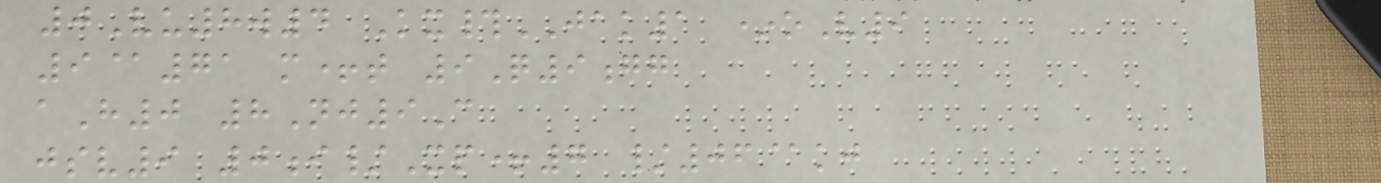0Vu8w4 Kx#JAK1 *oV9
9@71 m+t 9Q9gg
aH0 8Nj9C
jsv9 0i/Xp+7 /06@kj
